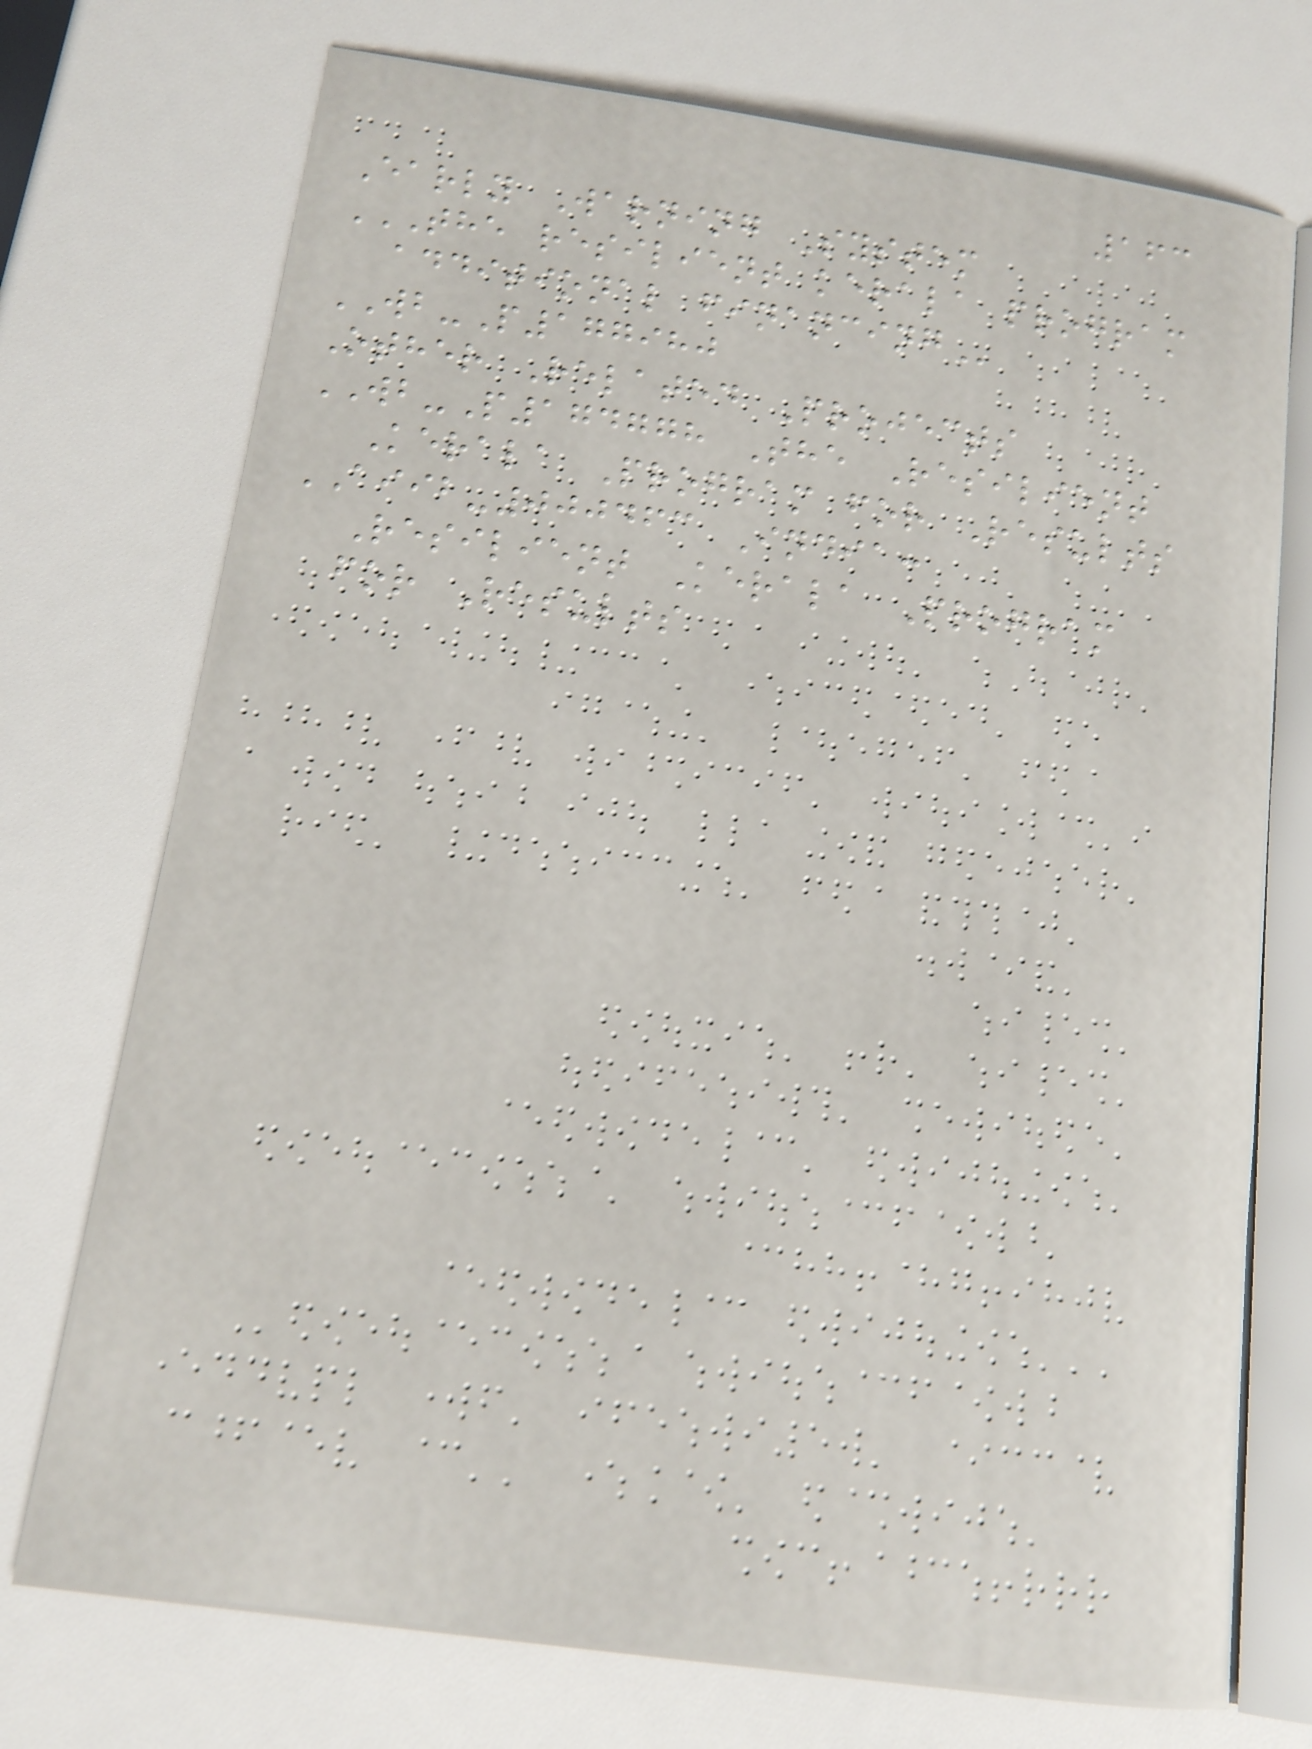163
Early Warning System
THE RESILIENT KERALA PROGRAM
ADDITIONAL FINANCING
WB-P177980
Other Related Projects
WB-P174778 The Resilient
Kerala Program for Results
AIIB-000463 India:
Resilient Kerala Program
for Results
